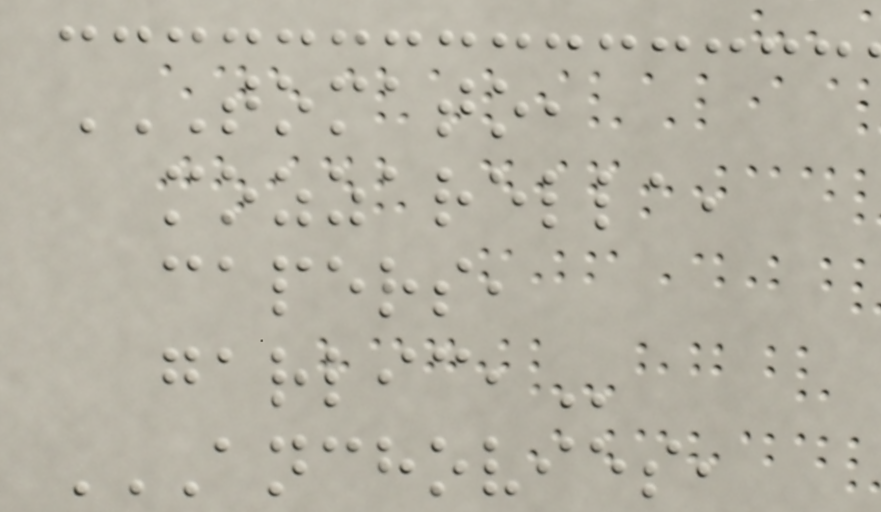TOMATO,
MOZZARELLA,
CAPERS,
GARLIC,
ANCHOVIES,
